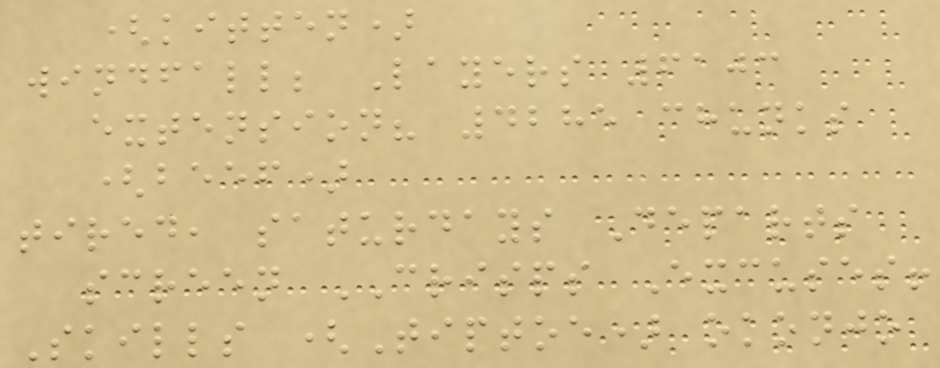(kitten)
windfall; Layers 6103
extension? 4285 chunks
(beef)
tired, saturdays Departs
screen CRISPS Excuses!
Skills (Tiptoe) okonjo
